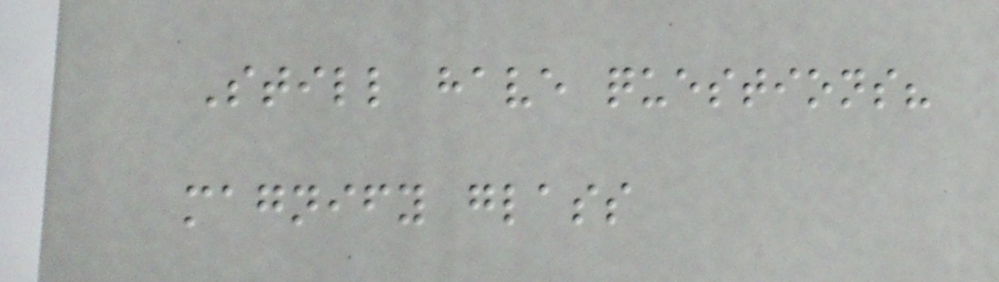Still have questions?
magnify glass
